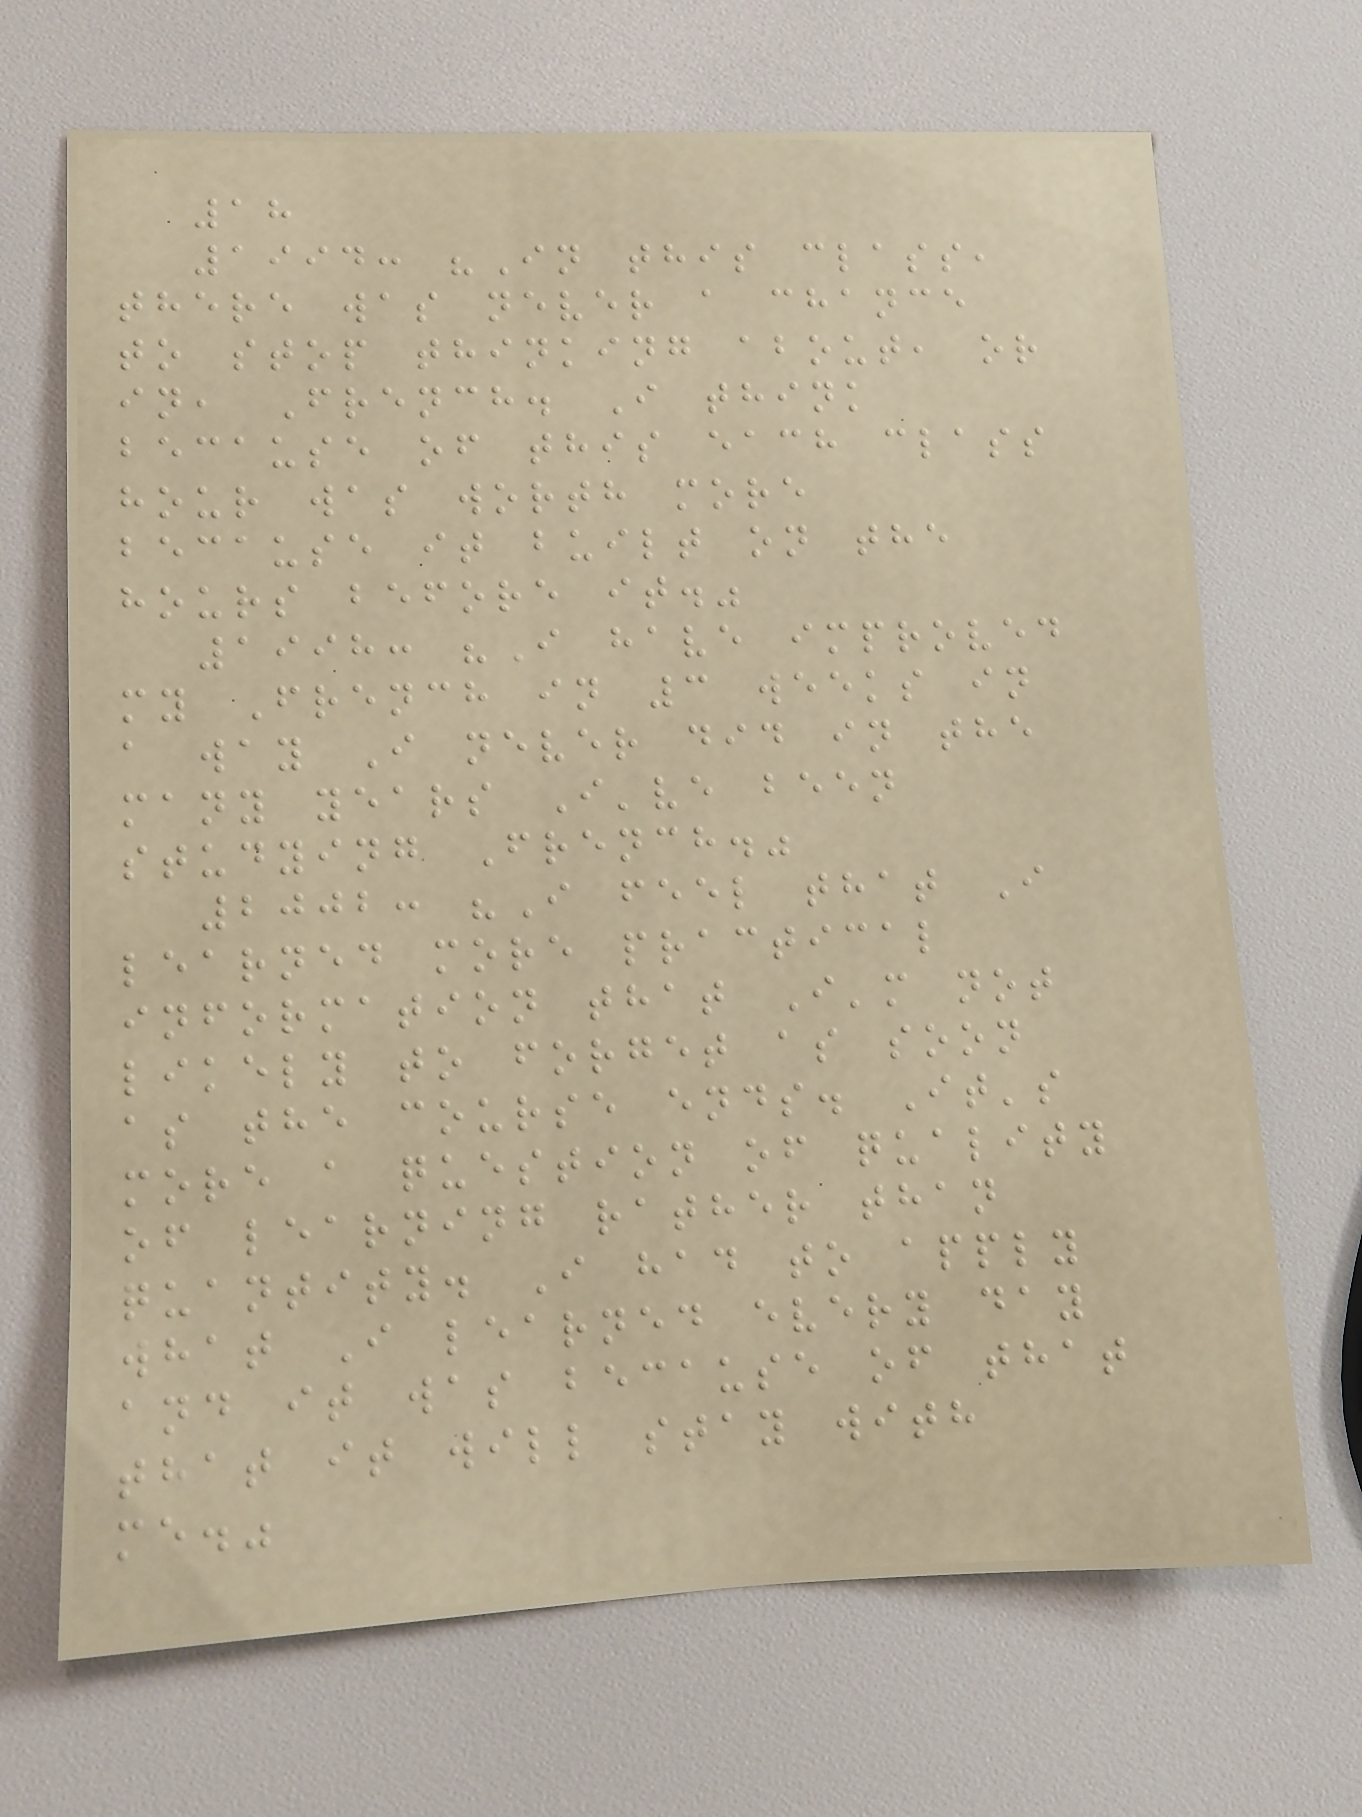18
1994: "In this class,
there was never a chance
to stop thinking about, or
in, French. I think
because of this each class
hour was worth more
because it built on the
hours before it."
1998: "I have improved
my French in 3 weeks in
a way I never did in the
many years I've been
studying French."
2002: "I feel that I
learned more practical
information that I'm not
likely to forget as soon
as the course ends. It's
more a question of quality
of learning rather than
quantity. I had to apply
what I learned every day
and it was because of that
that it will stay with
me."
